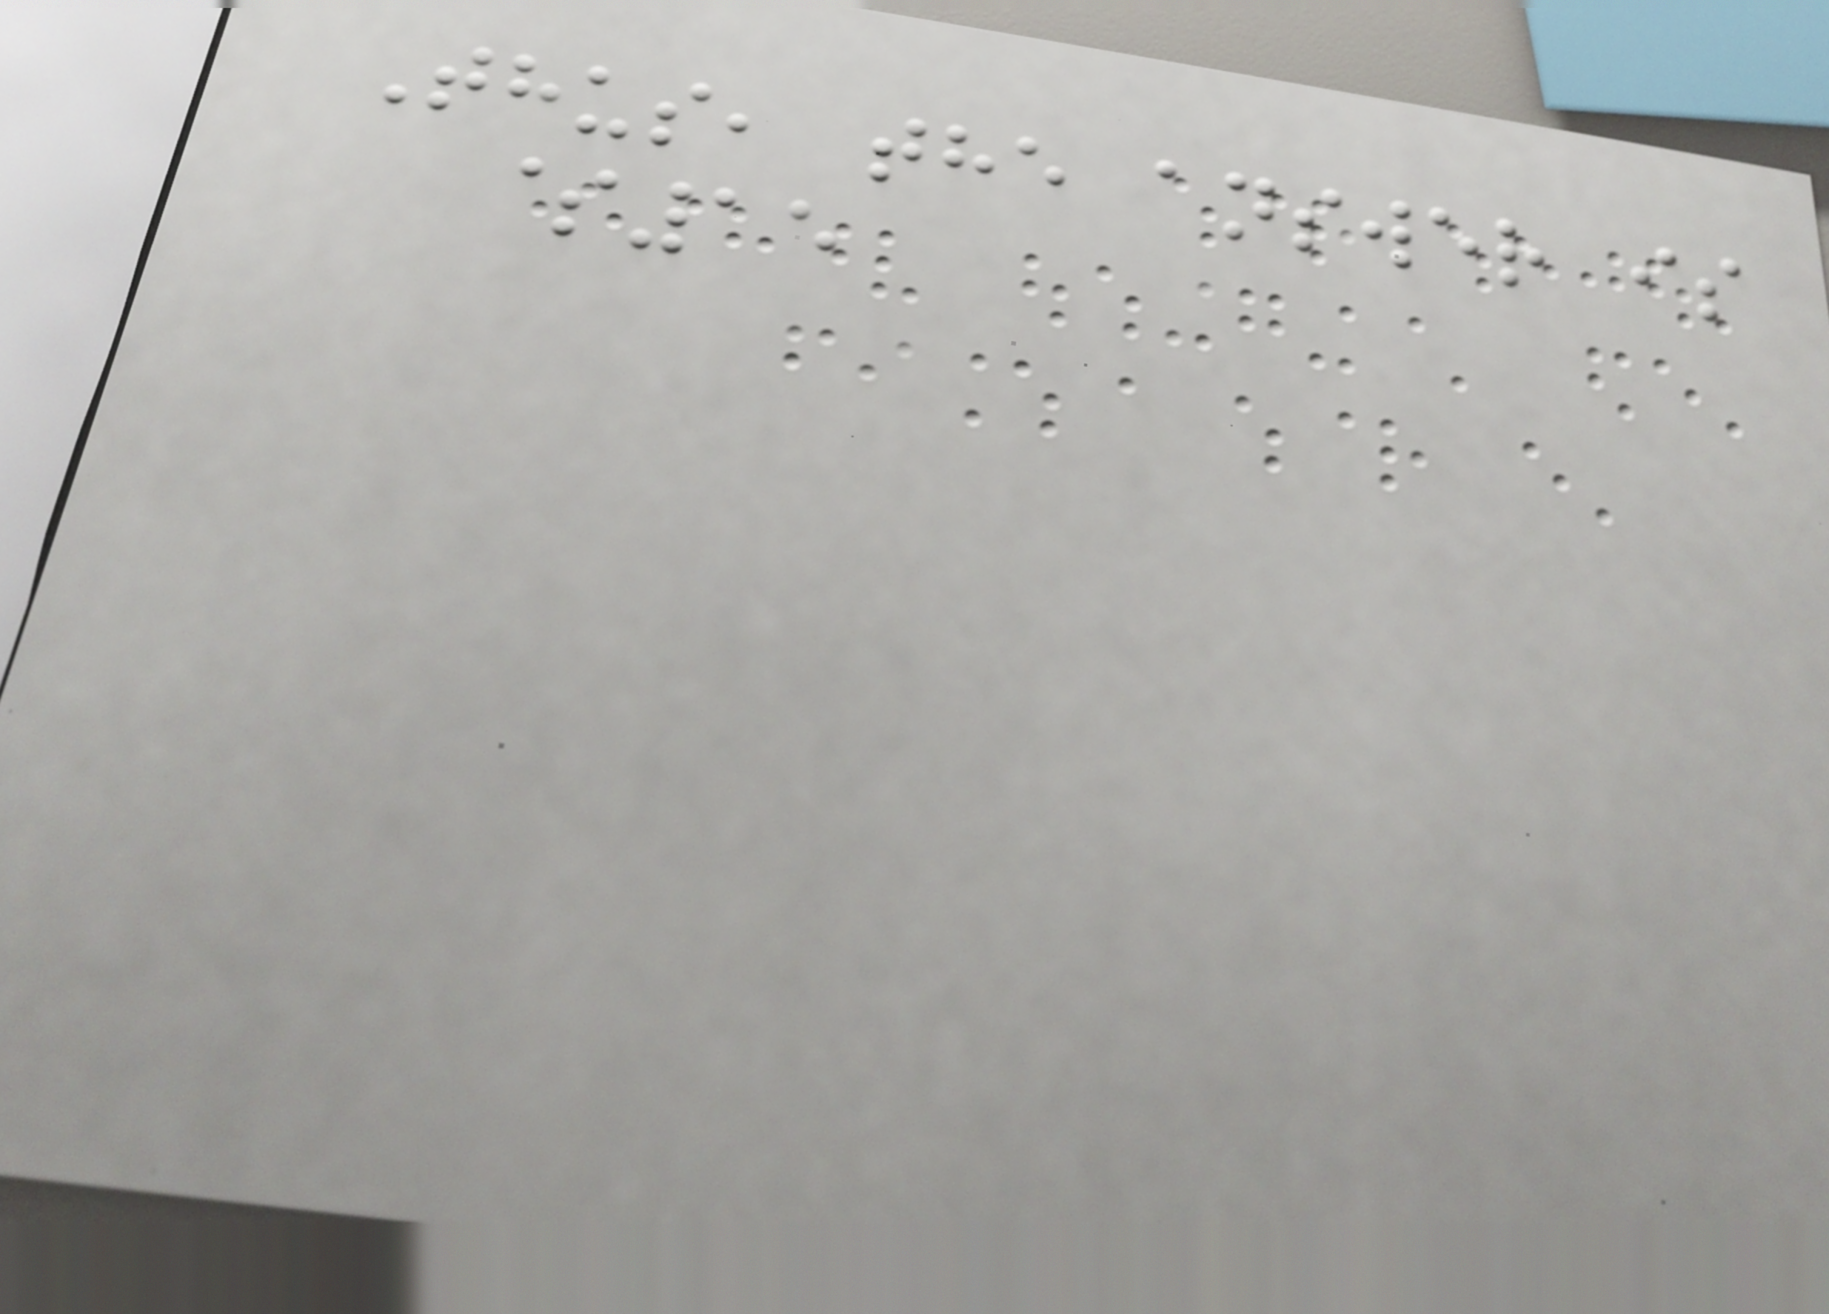Thus, the answer is
$15
